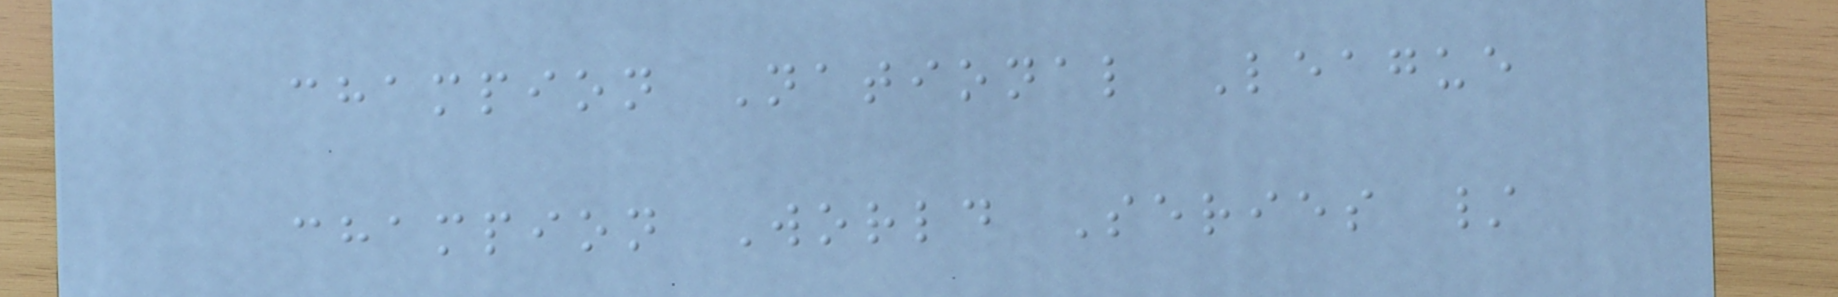champion National League
champion World Series /
